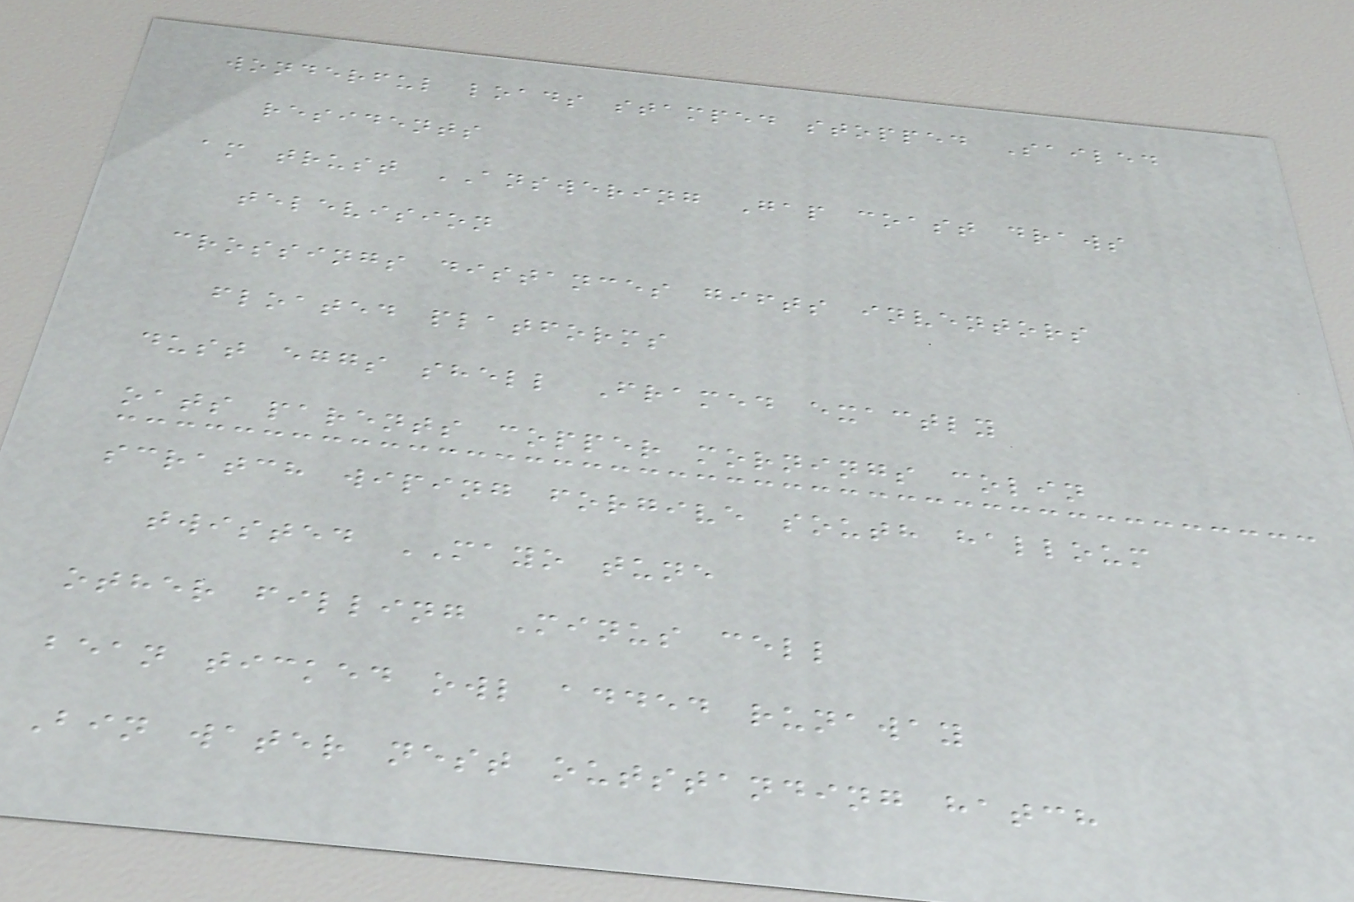wonderful loads stamped stopped Sailed
residents
am trust ANSWERING Gap coast draws
television
crossings distances gifts inventors
floated platforms
dust eggs shell Framed exactly
oats parents copper mornings colin
scratch wiping forgive south halloum
twisted MAYO tune
other filling Minus cell
bean ticked owl added runaway
Bin water nest outstanding hatch
